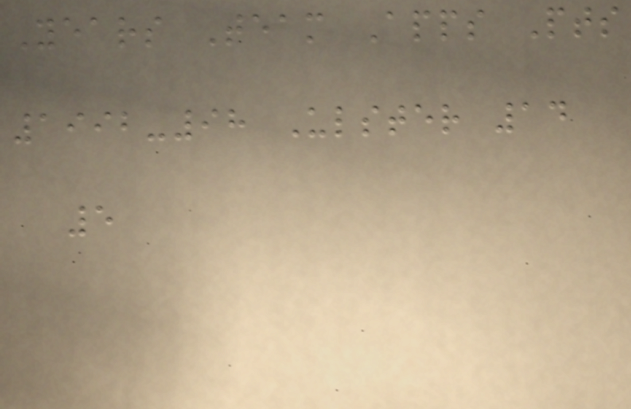Years Team Apps Pts
1992-98 Ulster 14
5
